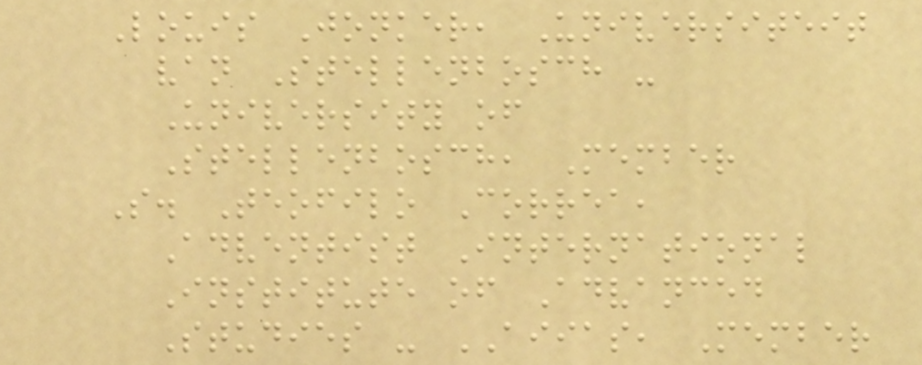Louis Jonker, Universiteit
van Stellenbosch -
University of
Stellenbosch, Member
S. Teofilo Correa,
Adventist International
Institute of Advanced
Studies - AIIAS, Member
